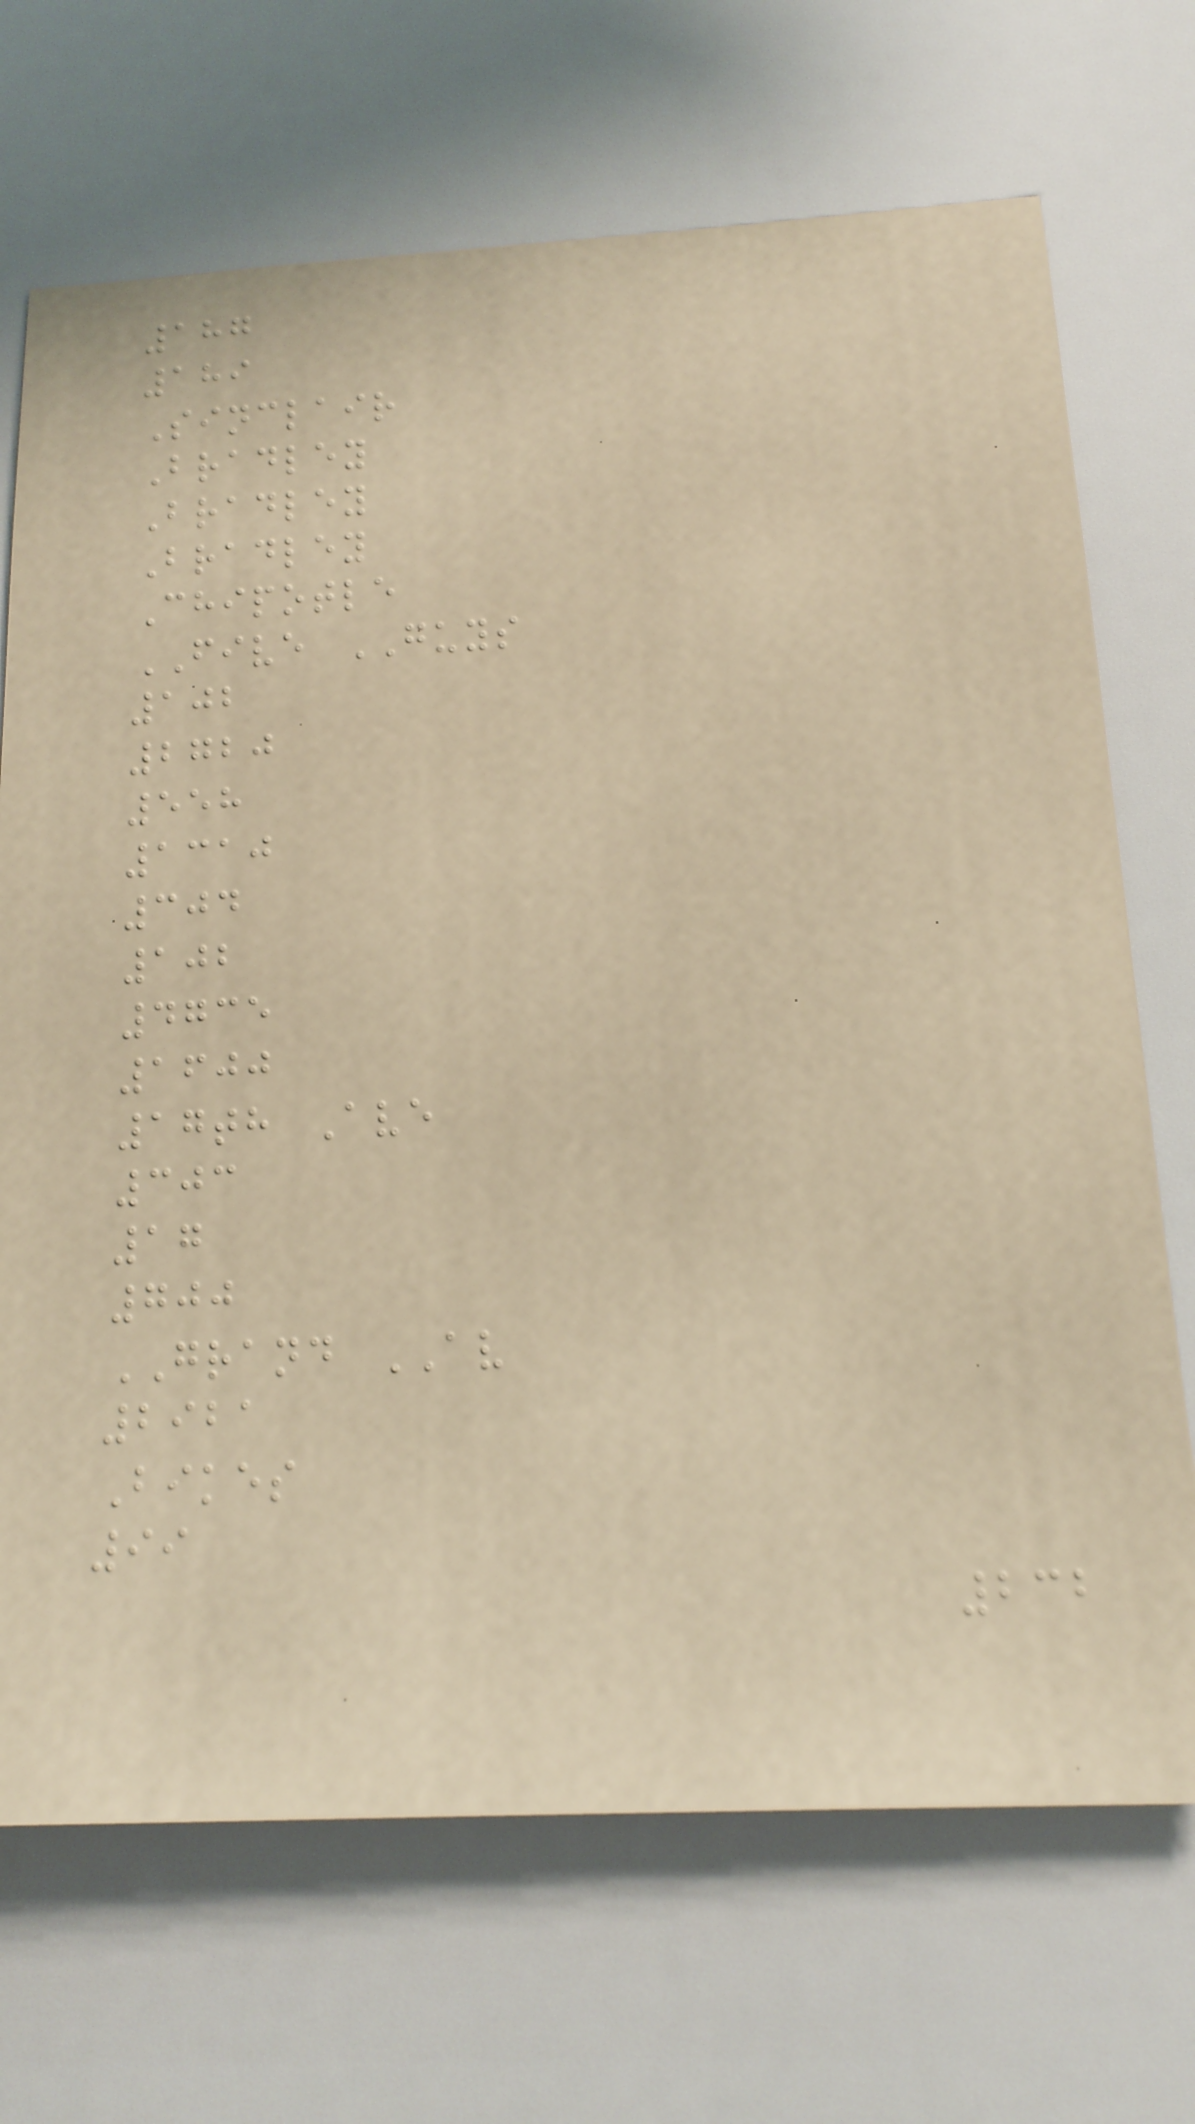187
189
Sinclair
Bradley
Bradley
Bradley
Chipotle
FIVE GUYS
102
2720
558
1310
304
102
4735
1600
17th Ave
303
17
700
GRAND AV
2921
Bikes
99
232
